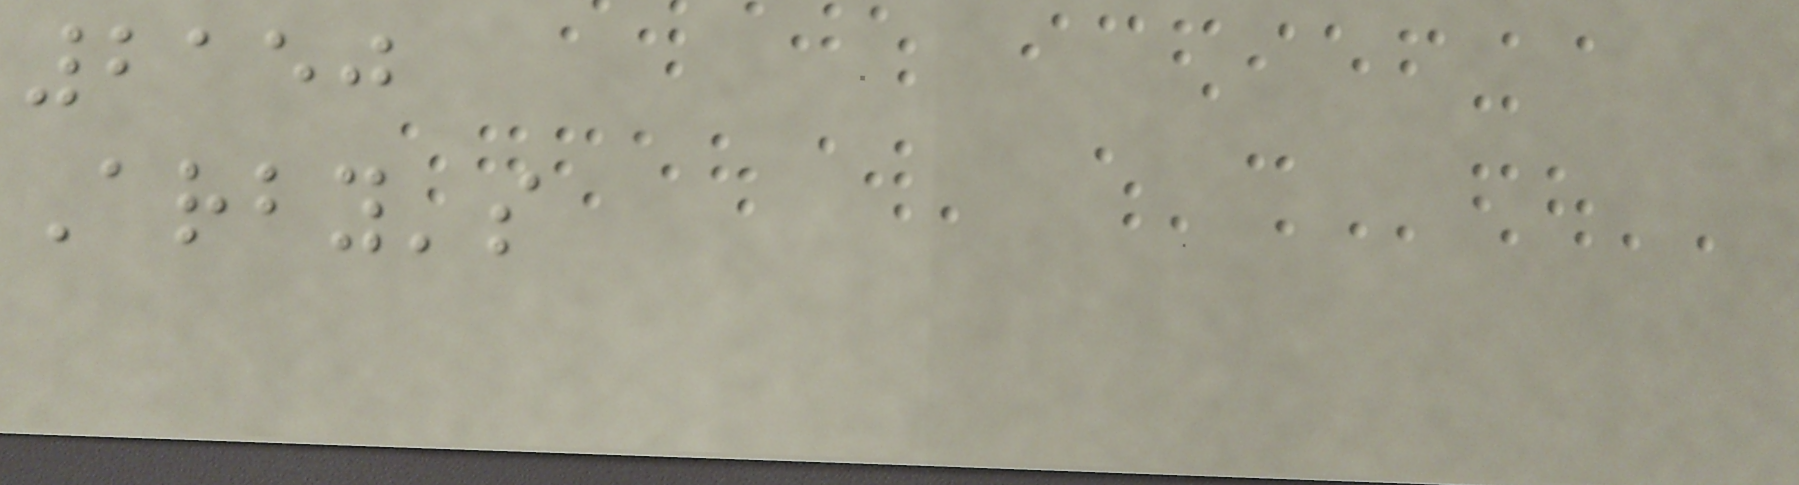2150
Arby's
